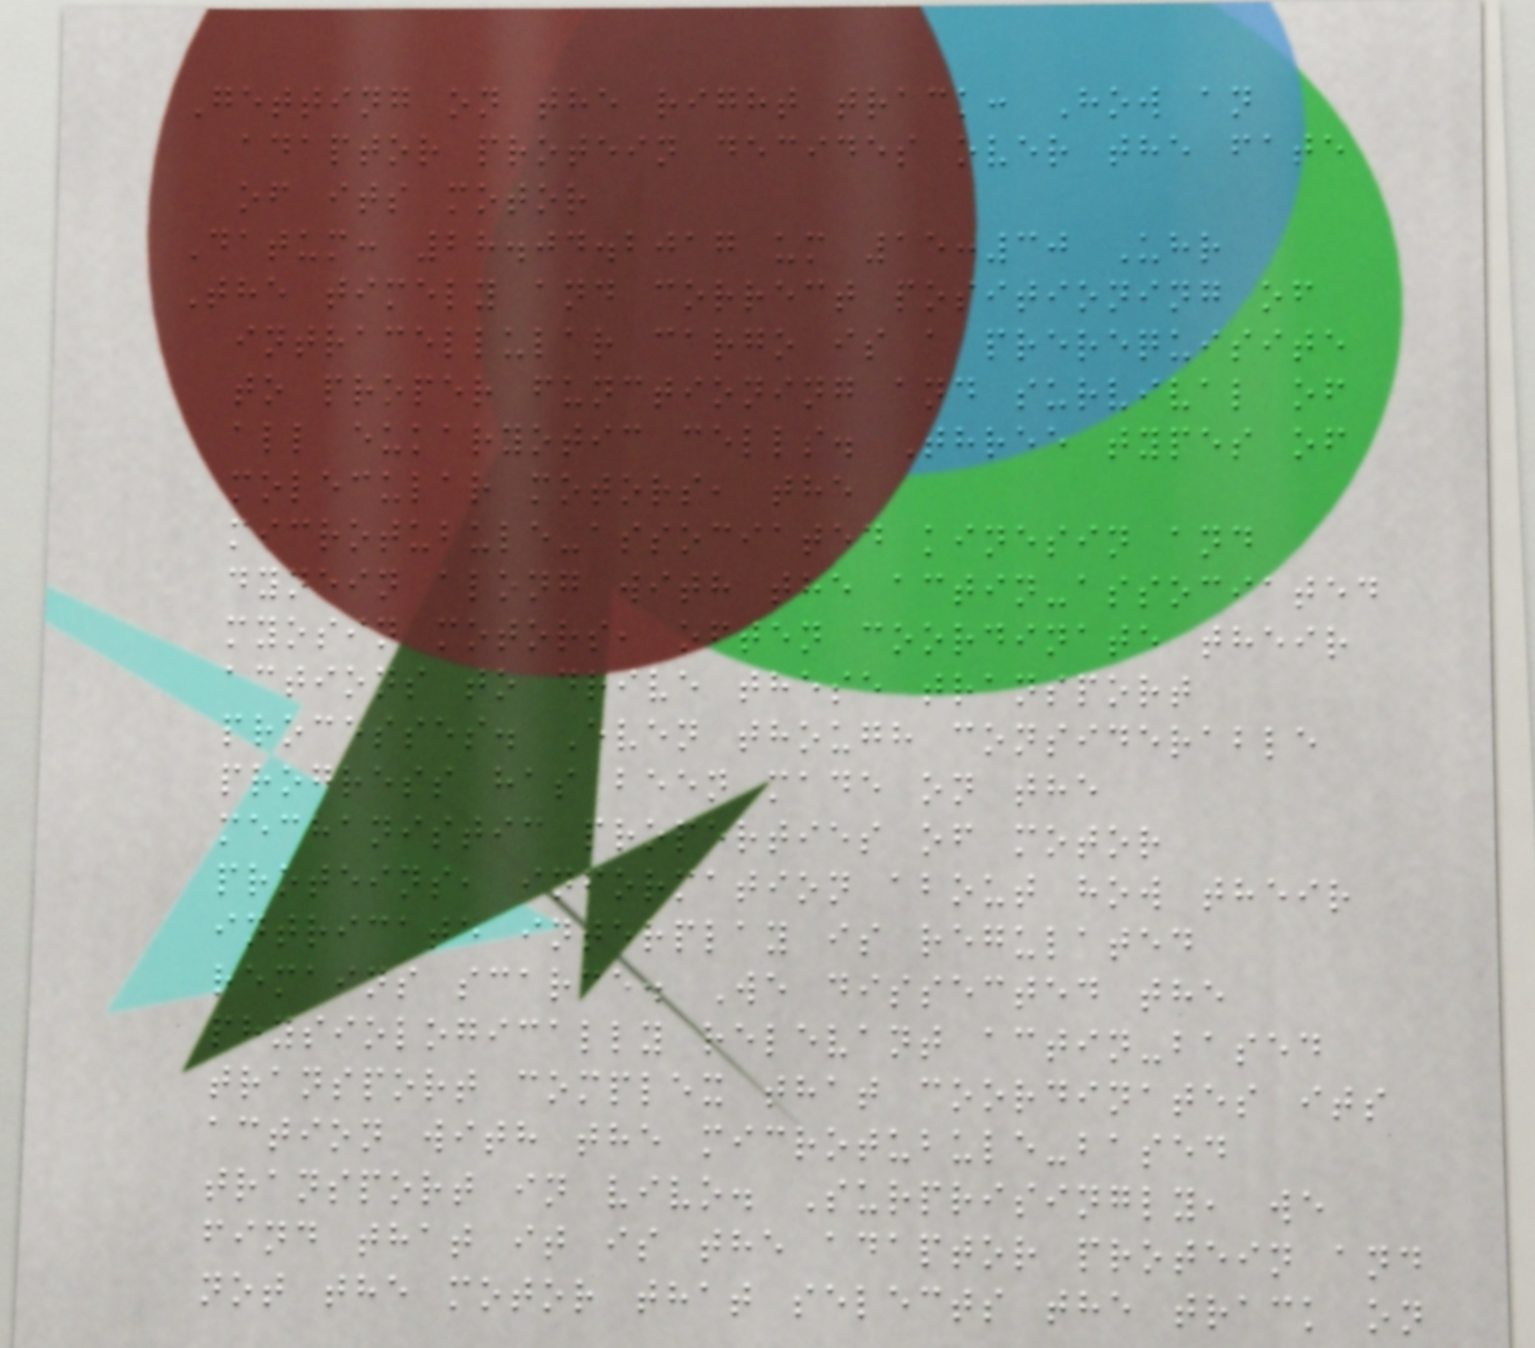Getting on the right track: How an
adaptor protein decides over the fate
of its motor
Datum: 28.04.2017 um 15:30 Uhr
The timely and correct positioning of
intracellular cargo is a prerequisite
to proper functioning and survival of
all eukaryotic cells. Three types of
molecular motors, the
microtubule-associated kinesin and
dynein along with the actin-associated
myosin motors, often coordinate their
actions to drive these transport
processes. Even though considerable
progress has been made on the
mechanistic properties of motor
proteins, information about how their
intricate interplay is regulated
remains scarce. We dissected the
physiologically relevant actin-based
transport complex that coordinates its
action with the microtubule-based
transport in vivo. Surprisingly, we
find that it is the adaptor protein and
not the motor that selects the track on
